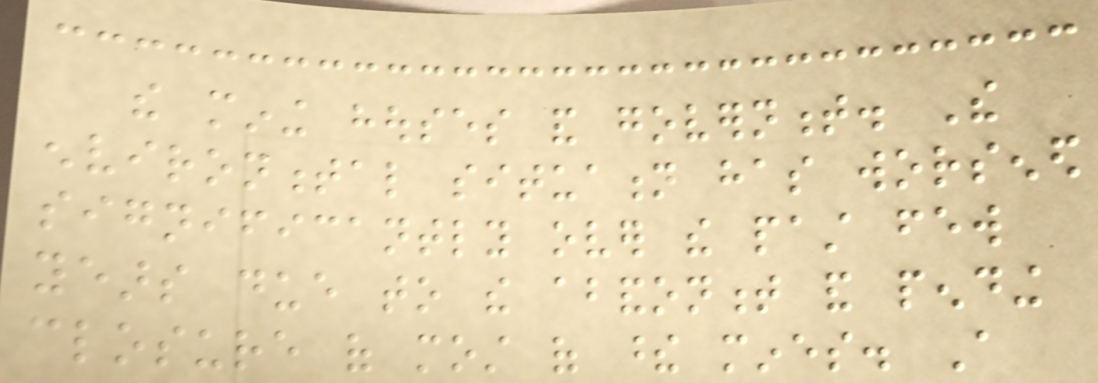the mining houses and government. The
environmental situation has worsened
significantly over the past few
years due to the abandonment and pending
closure of most of these mines. A
